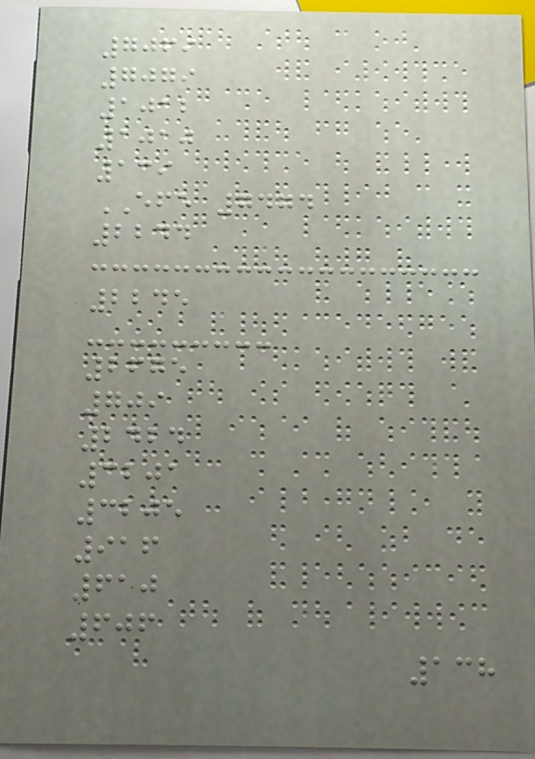7069
7079
1012
1010
139
EFE 7474
2244
2245
2675
709
2424
3201
3205
916
610
606
138
